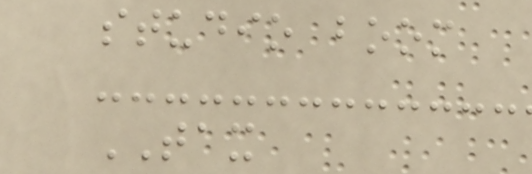studio boom
TAX
